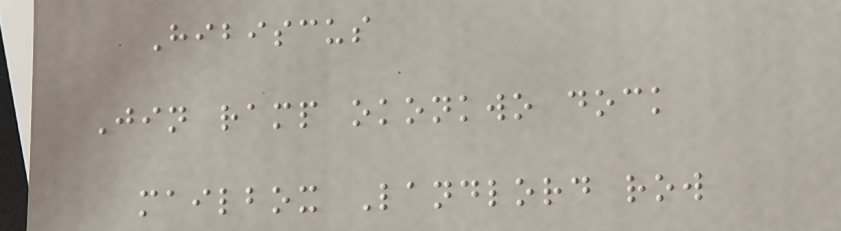Hibiscus
Jin ramp okonkwo dock
mailbox Landlord row
